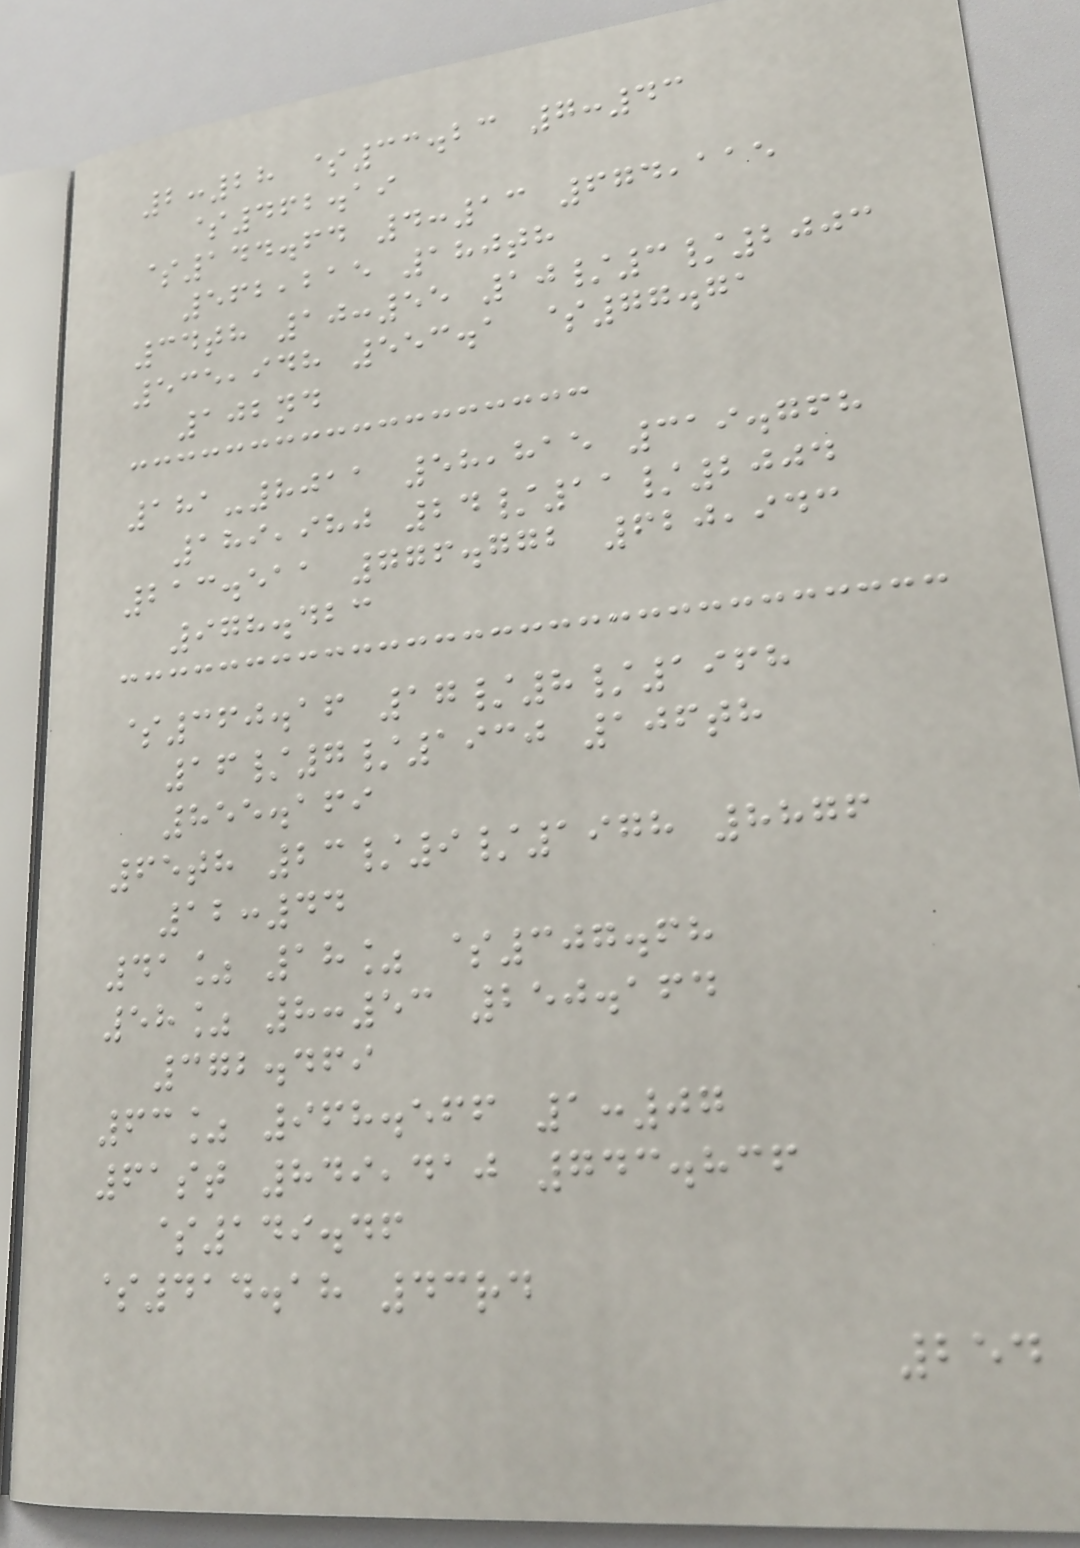2:28 $33.23 7:43
$462.19
$144.64 4:13 674,115
562,215 180th
34th 10:55 10/3/2003
535,948 553.1 $77.71
102nd
181-8011 58,815 319.768
189,980 24/11/2004
213.511 776.772 620,943
978.423
$360.16 17/8/1968
16/7/1930 106th
855.169
65th 23/9/1978 8876
12:44
41% 18% $307.68
58% 8:53 250.164
372.469
63% 968.566 1:07
61st 849,410 743.836
$149.46
$414.18 43rd
254
